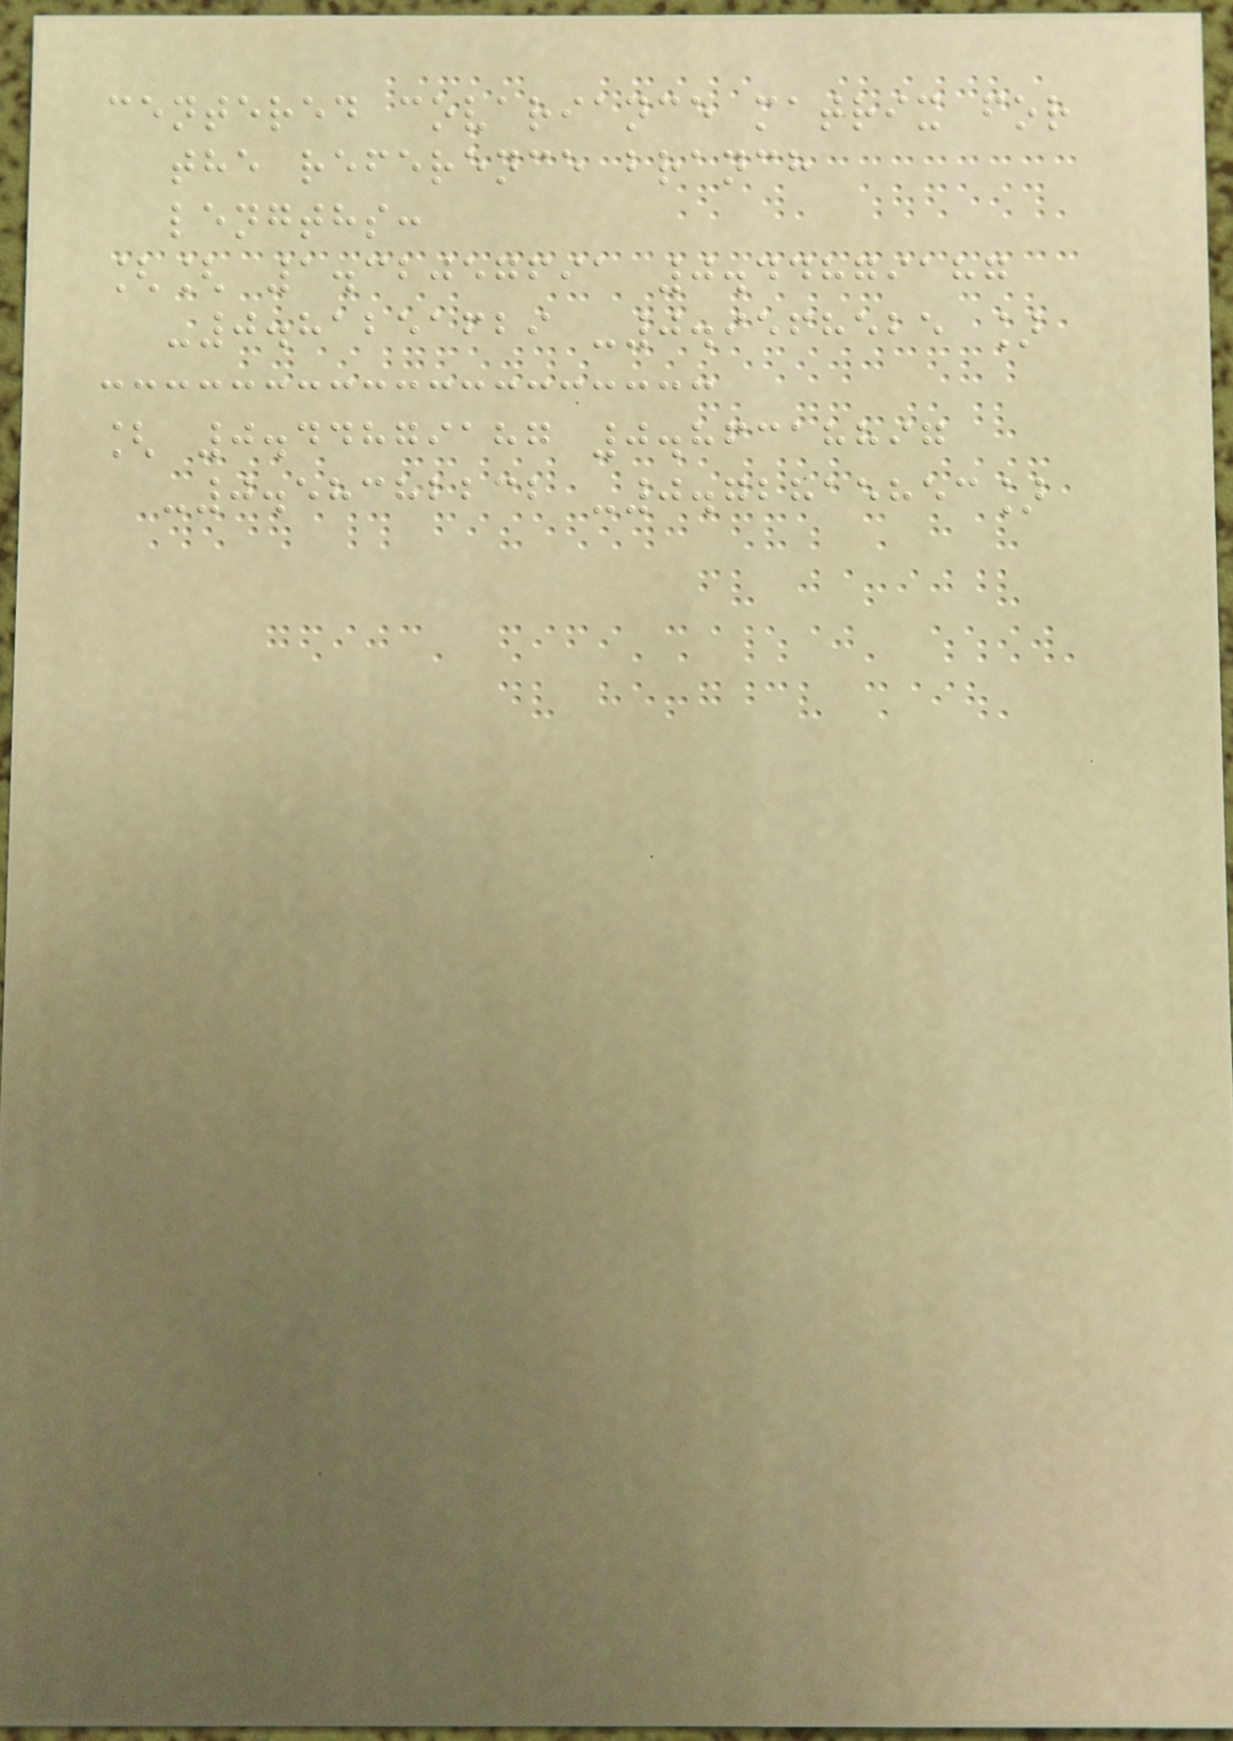centered covariance matrix for
the reference branch
lengths:
[[ 1.32057691 0.44879187
-0.81251629 -0.9568525 ]
[ 0.44879187 0.86318897
-0.58382232 -0.72815853]
